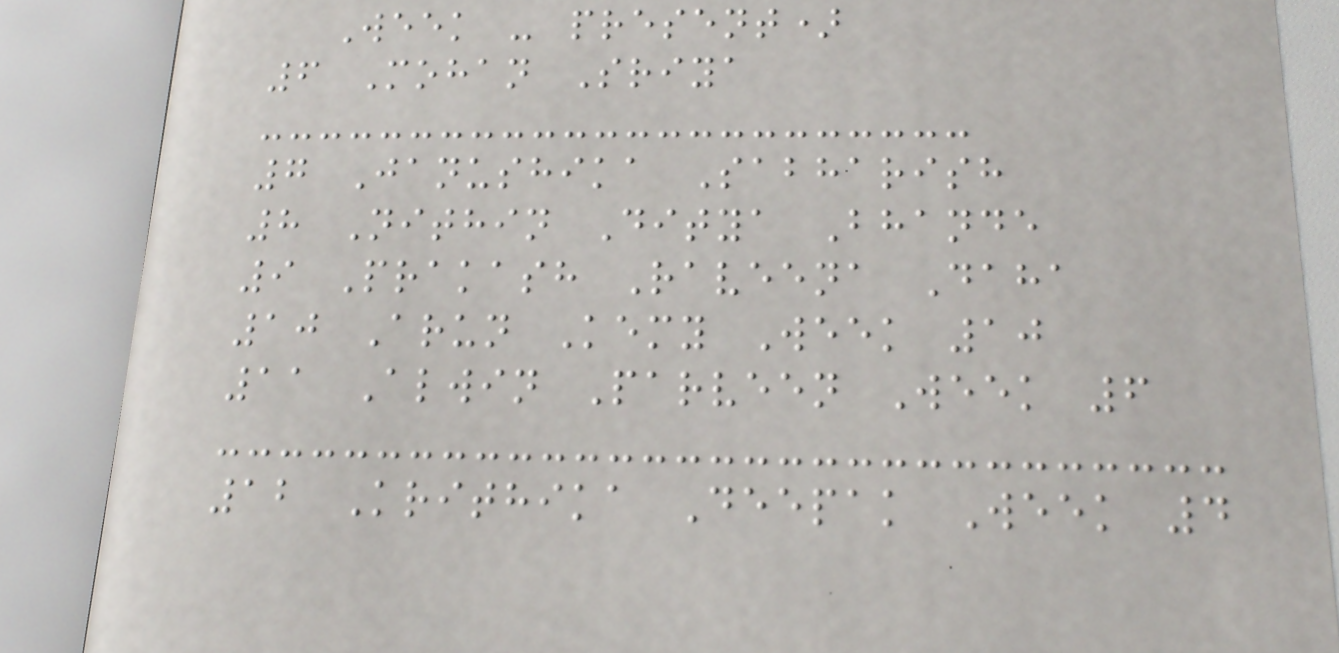Week - present)
6 Mohan Sriya
7 Janushika Sabharish
8 Nithin Ditya Bhande
9 Prakash Raveena Daha
10 Arun Kemy Week 10
11 Alwin Parveen Week 6
12 Krithika Deepak Week 4
